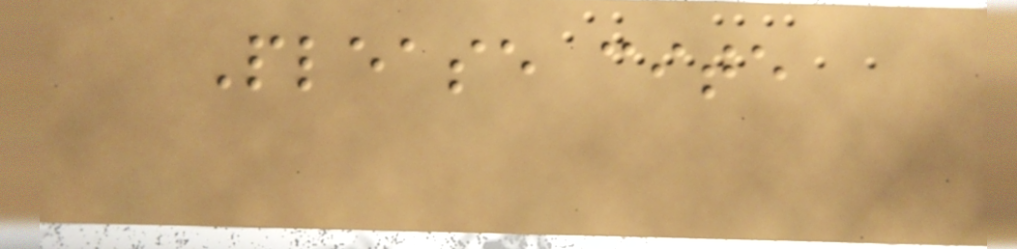Please cite
